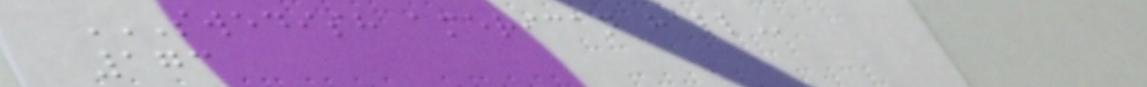SWEDISH AMERICAN HALL
173
